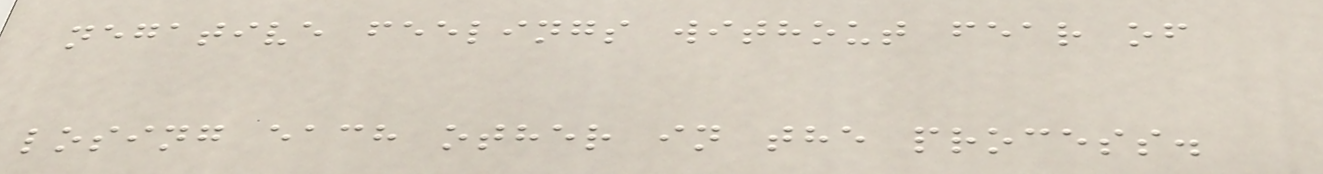negative feelings without fear of
losing each other in the process.
